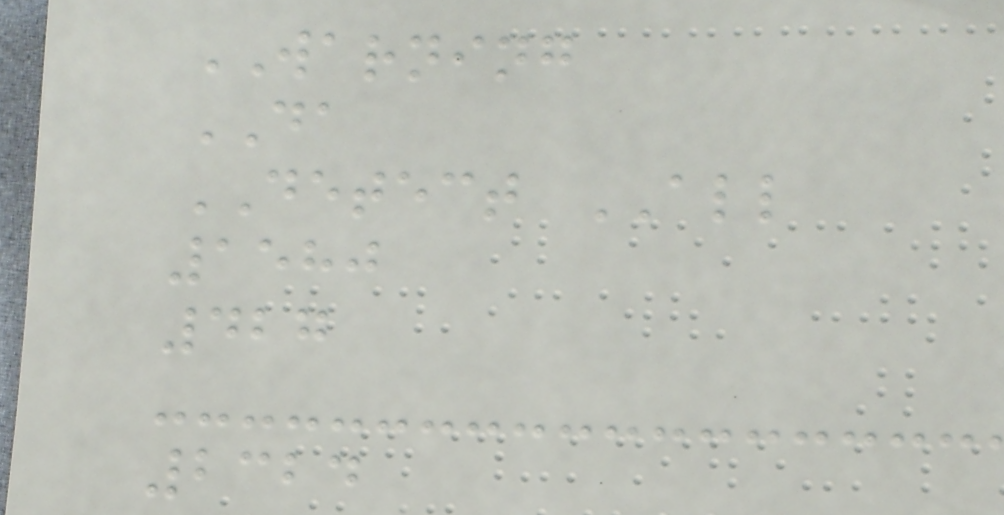WARNING
DA
DETECT ALL
1580
427
2324
